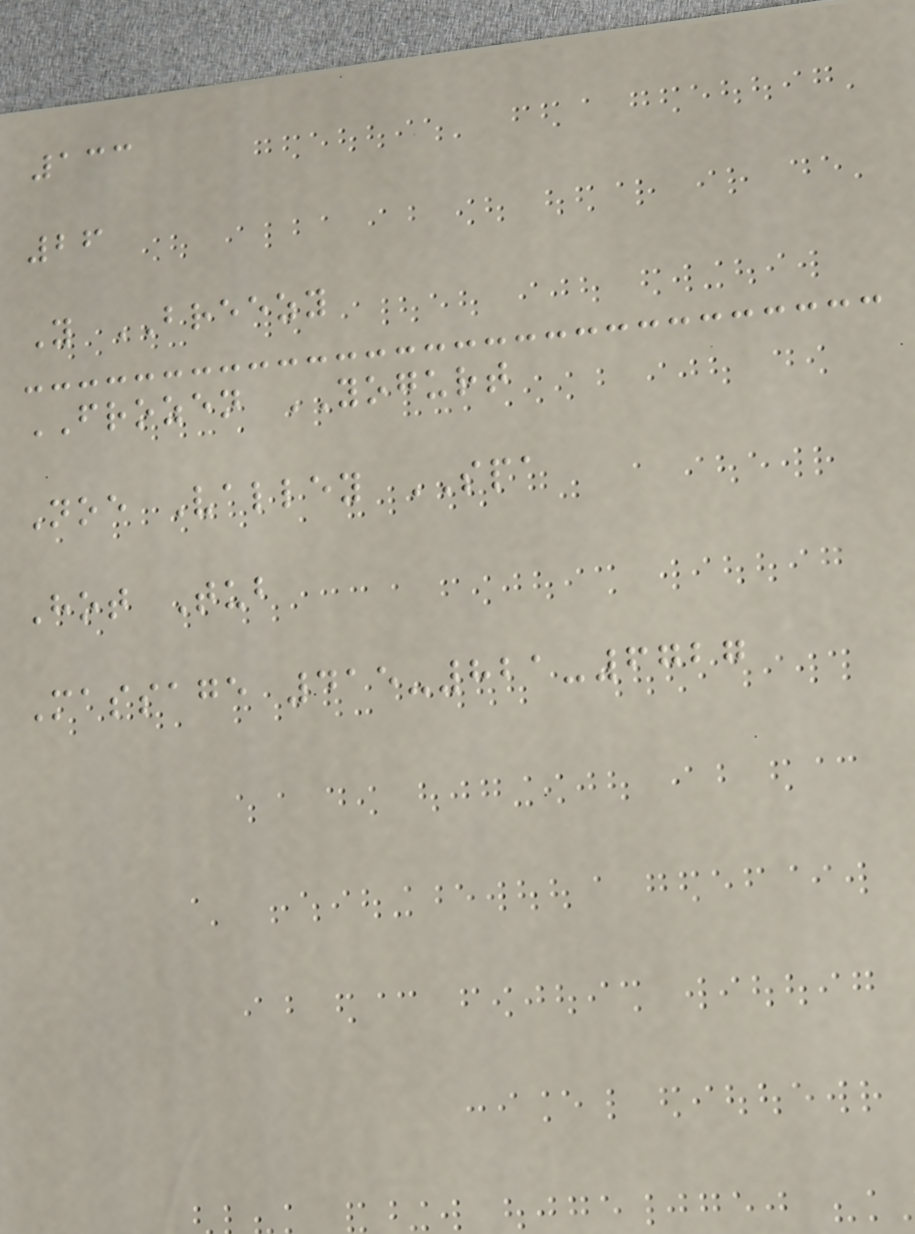133
26
Y BREEZY
FROZEN YOGURT
Noe Valley SPA
Hot Tub
Massage 415-821-6727
